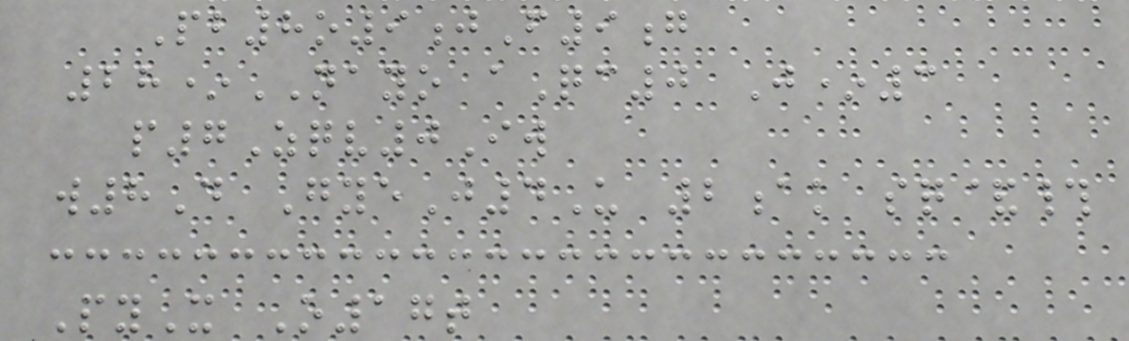Pb8o9jF9g
28*NAYO aQc0 J*3
p7Zqv0Iw
w8D GyeJ4U 2ak sq&#
PyX O17t
